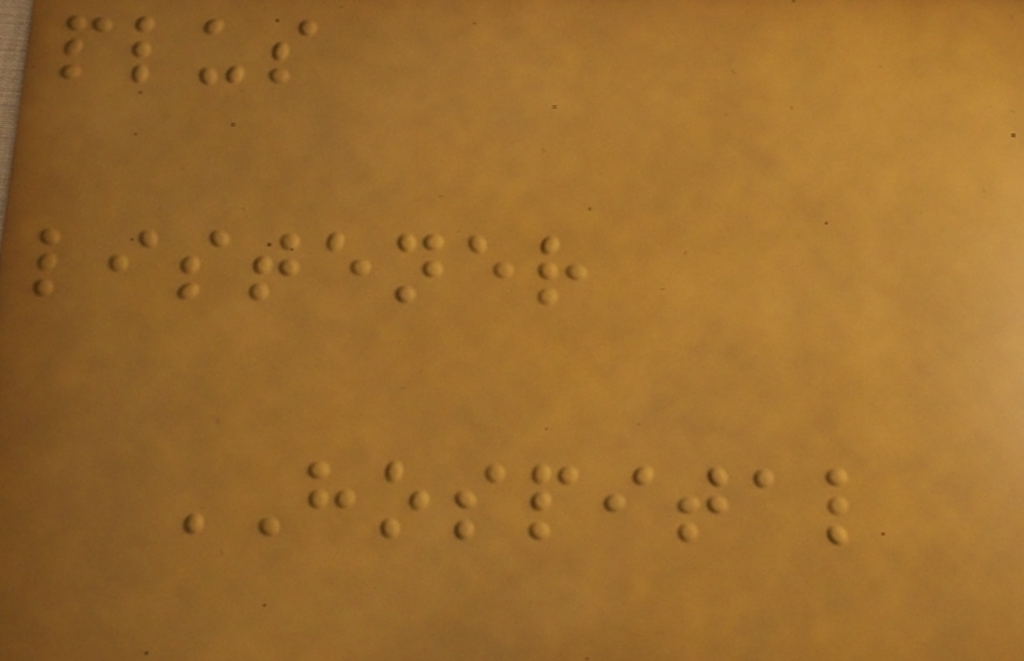plus
listener
HOSPITAL
